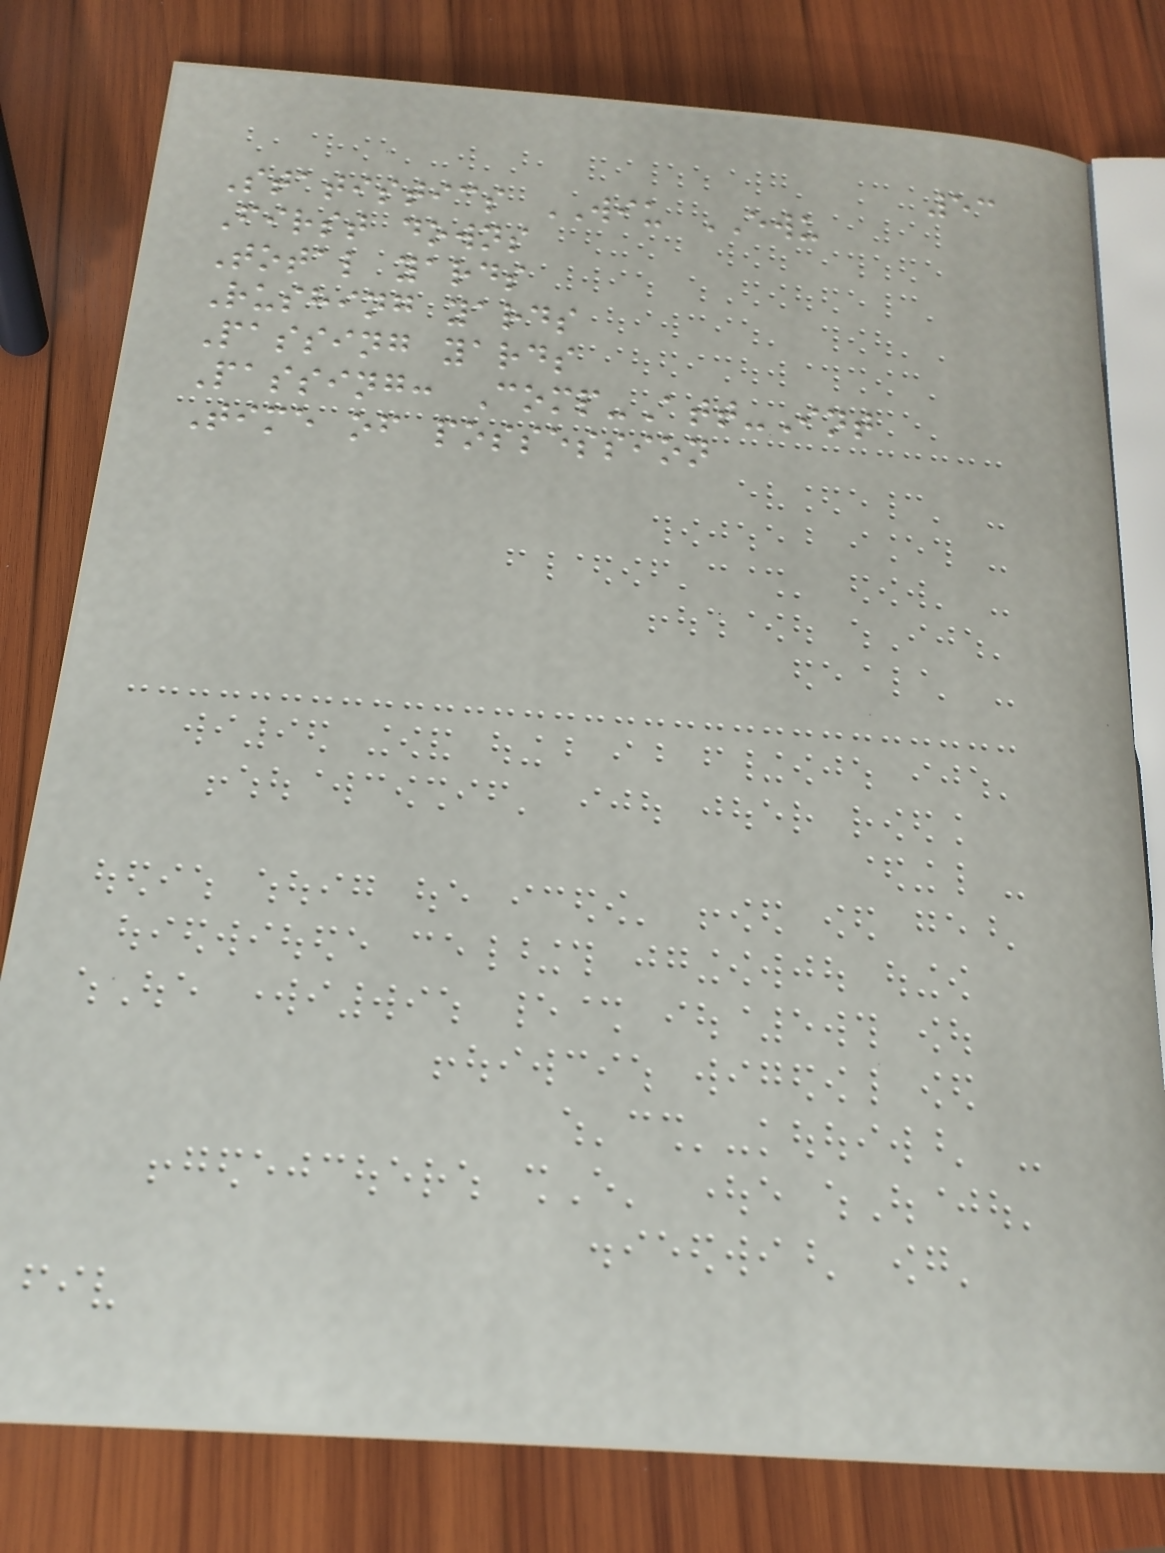53
Statistics WIU EWU
First downs
Total yards
Rushing yards
Passing yards
Passing: Comp-Att-Int
Time of possession
